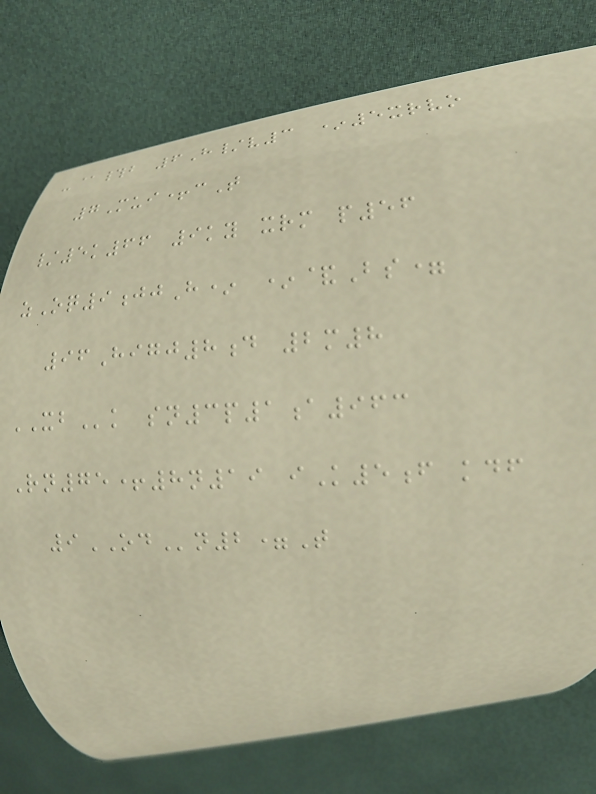-@#b 6H/v3 *5xrvo
7Mui+cT
/5k66 9ky xrm p56
zOq9jjH* *&Bs=
96Higj8d 2m8
XBk sn3p1a963
Rn75+8n19 iK5f kdf
9ODn2=T
